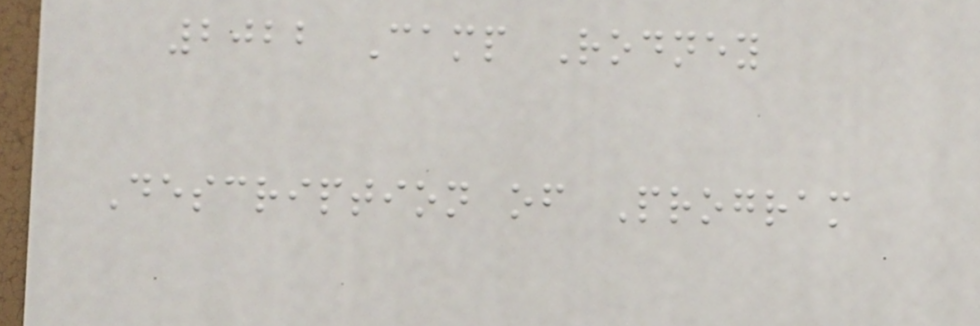2022 Camp Rodney
Description of Program
